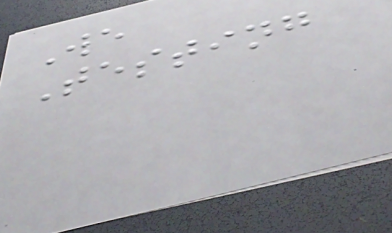We
Testing
